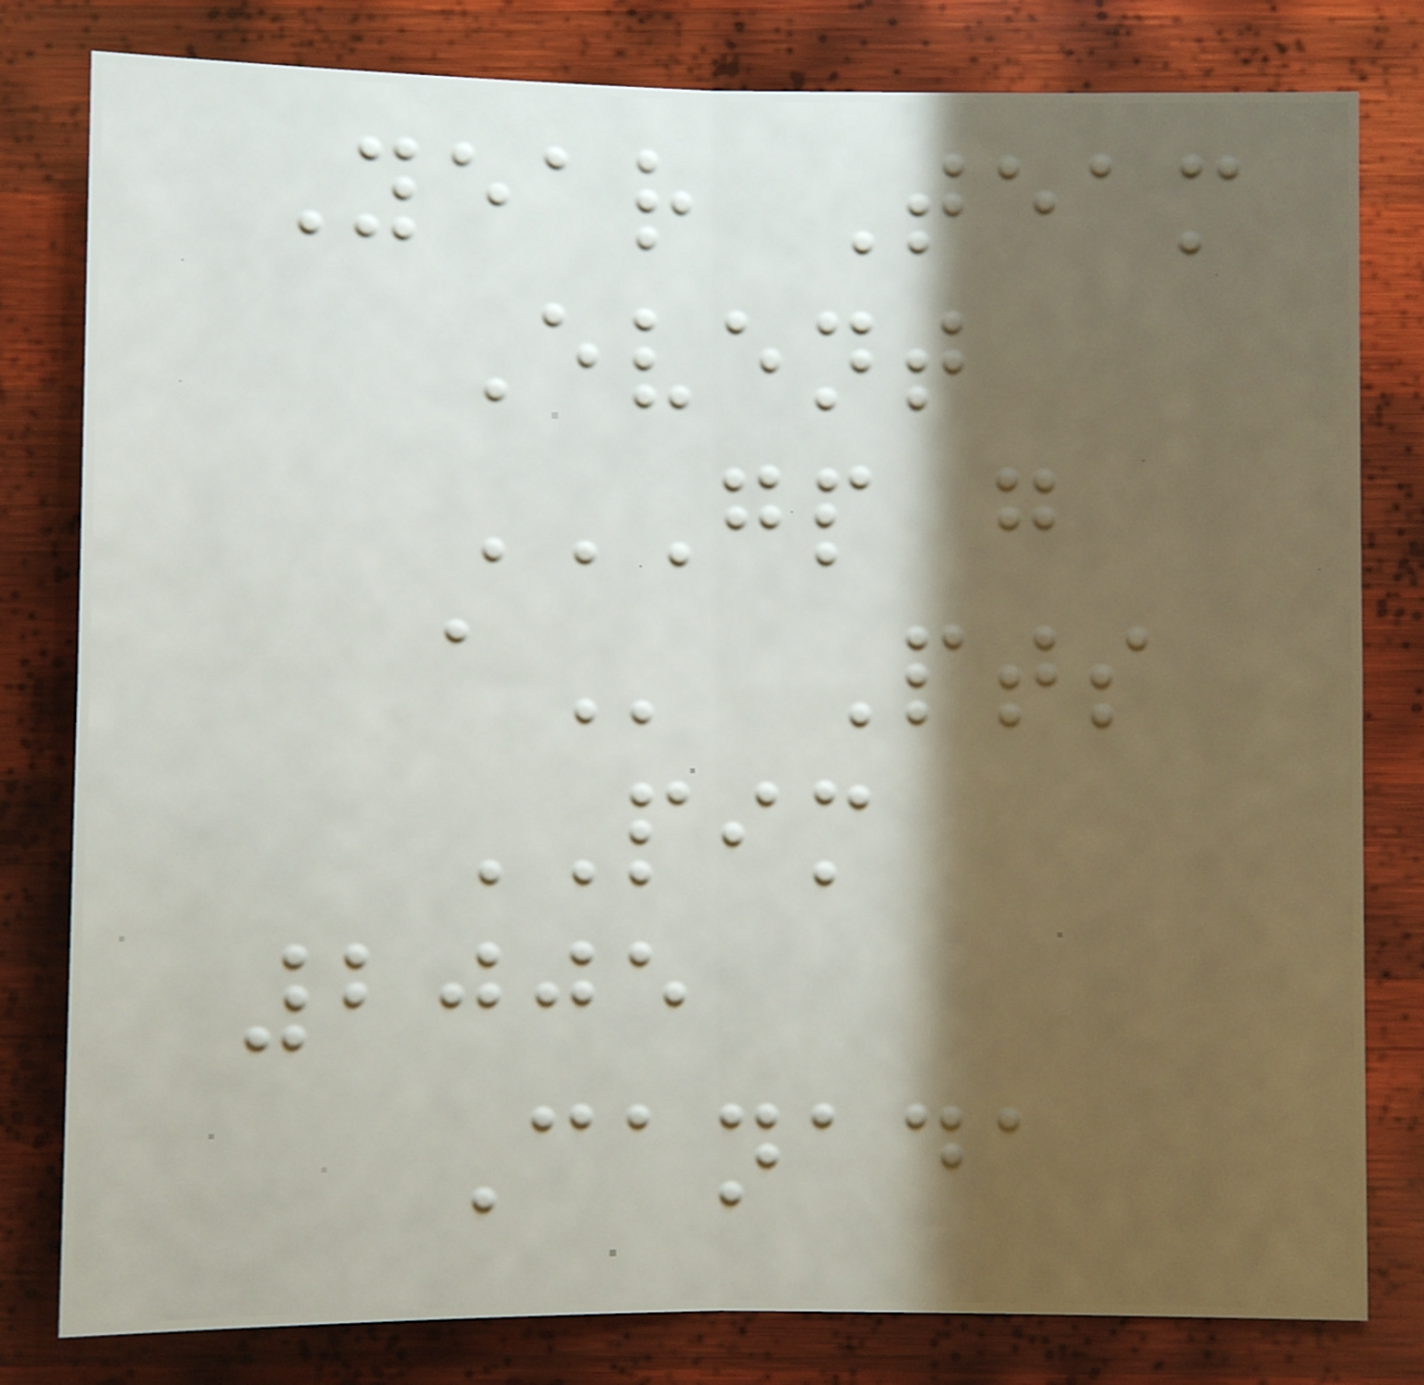Year Team
Event
GP G
A Pts
PIM
2005
Canada
